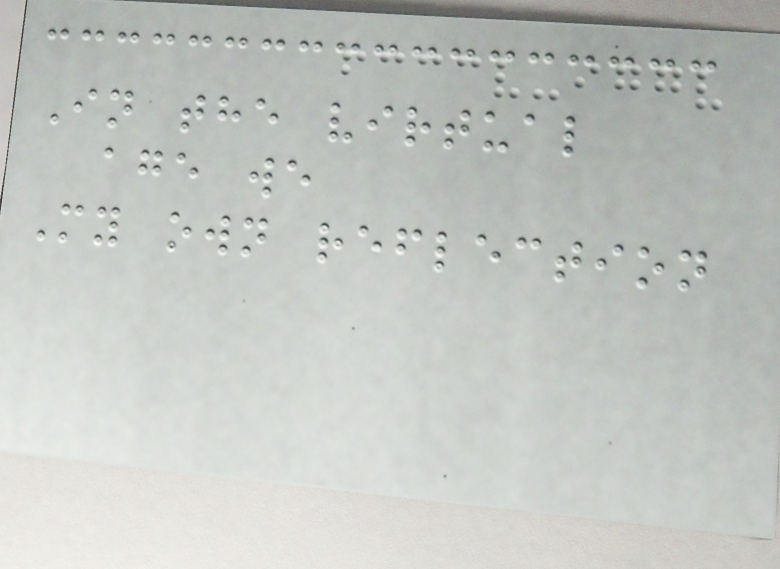In the virtual
age we
My own reflection
